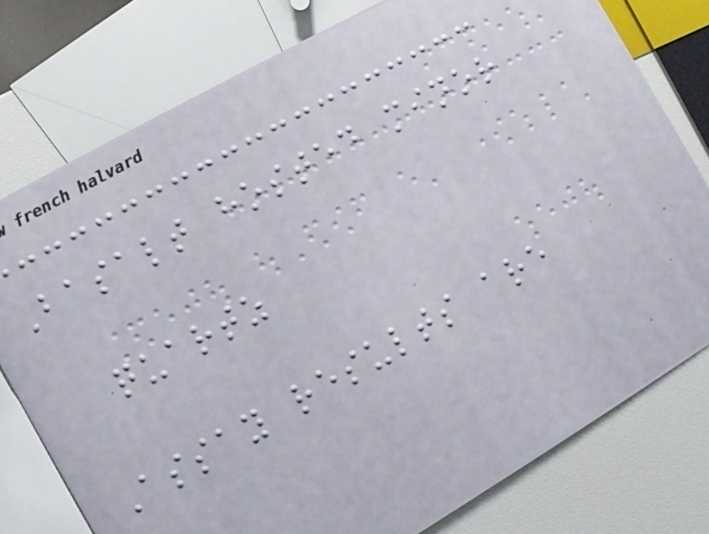Basalt hosted minor
quartz
Assay results are
